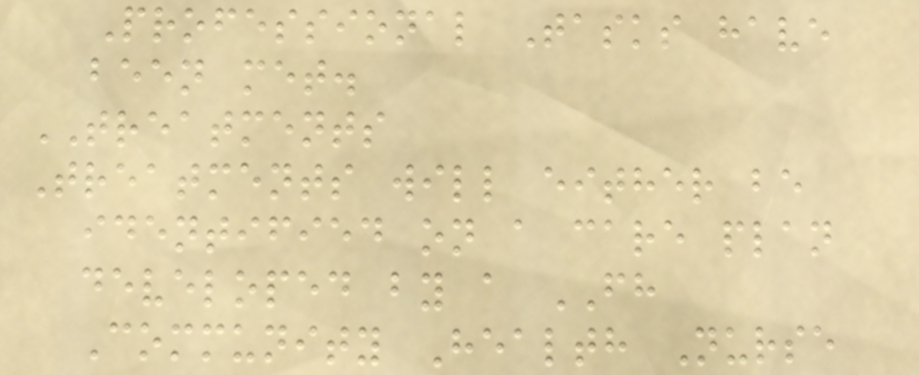Professional Tasks have
been met.
TREATMENTS
Treatments will either be
identified on a care plan
developed by a FH
Community Health Nurse
